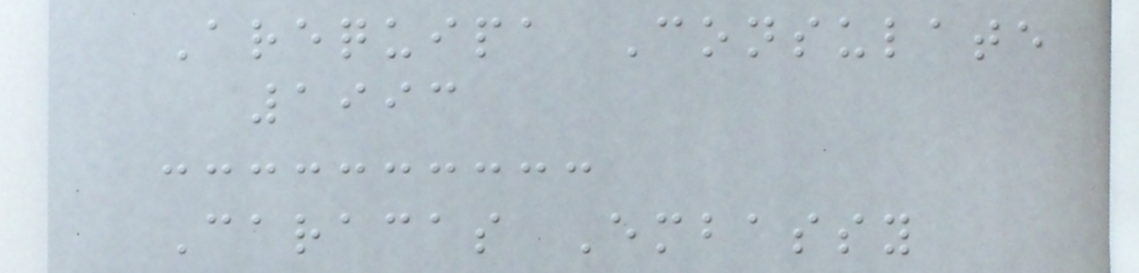Arequipa Consulate
1993
Caracas Embassy
